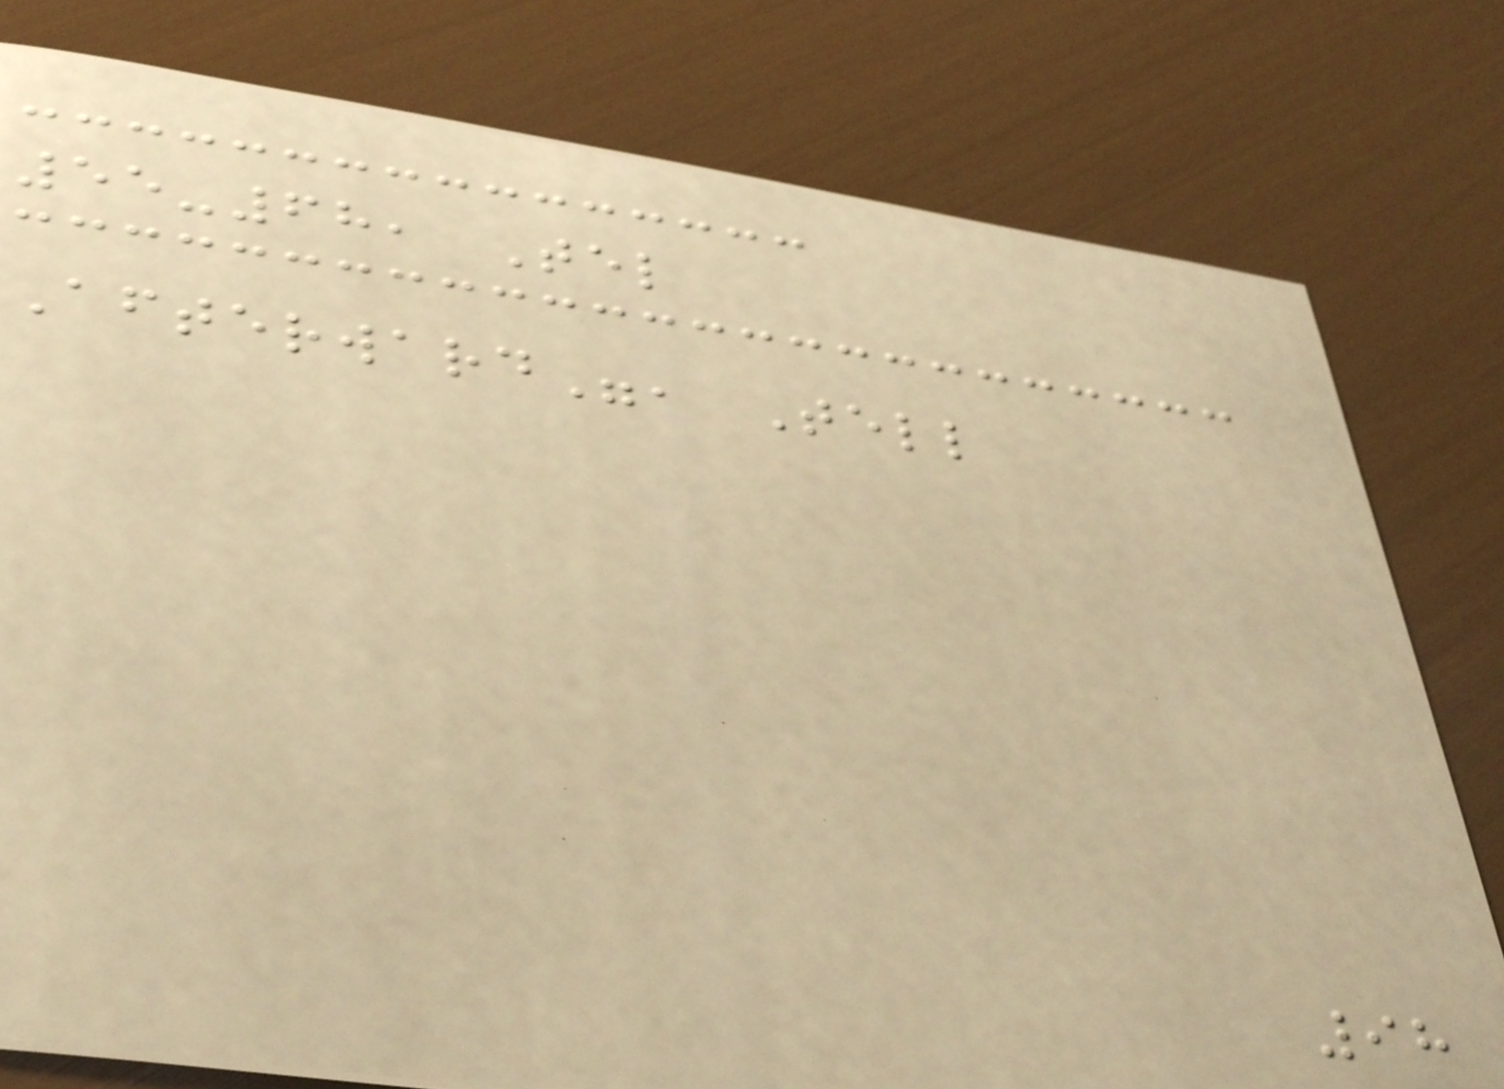55-68, Tel
Afterward", Tell
98
